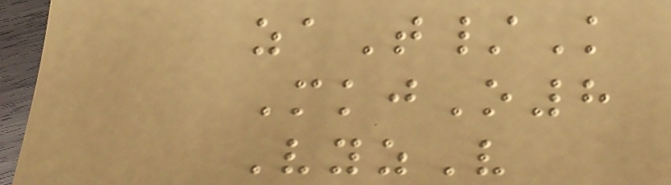zaT/K
MkjO8
VyzV
